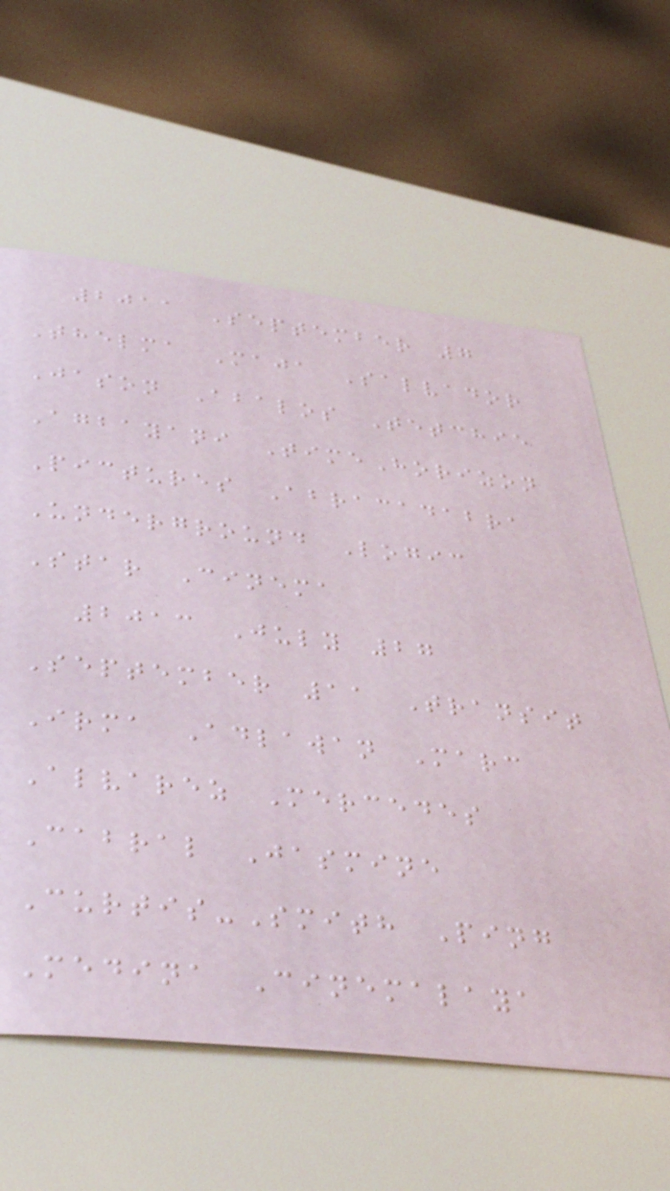2011 September 7
Thelma Maja Salvador
Jason Abalos Tetchie
Agbayani TimeHorizon
Pictures Abracadabra
Underground Logic
Star Cinema
2013 July 27
September 11 Transit
Irma Adlawan Marc
Alvarez Mercedes
Cabral Jasmine
Curtis-Smith Ping
Medina Cinemalaya
